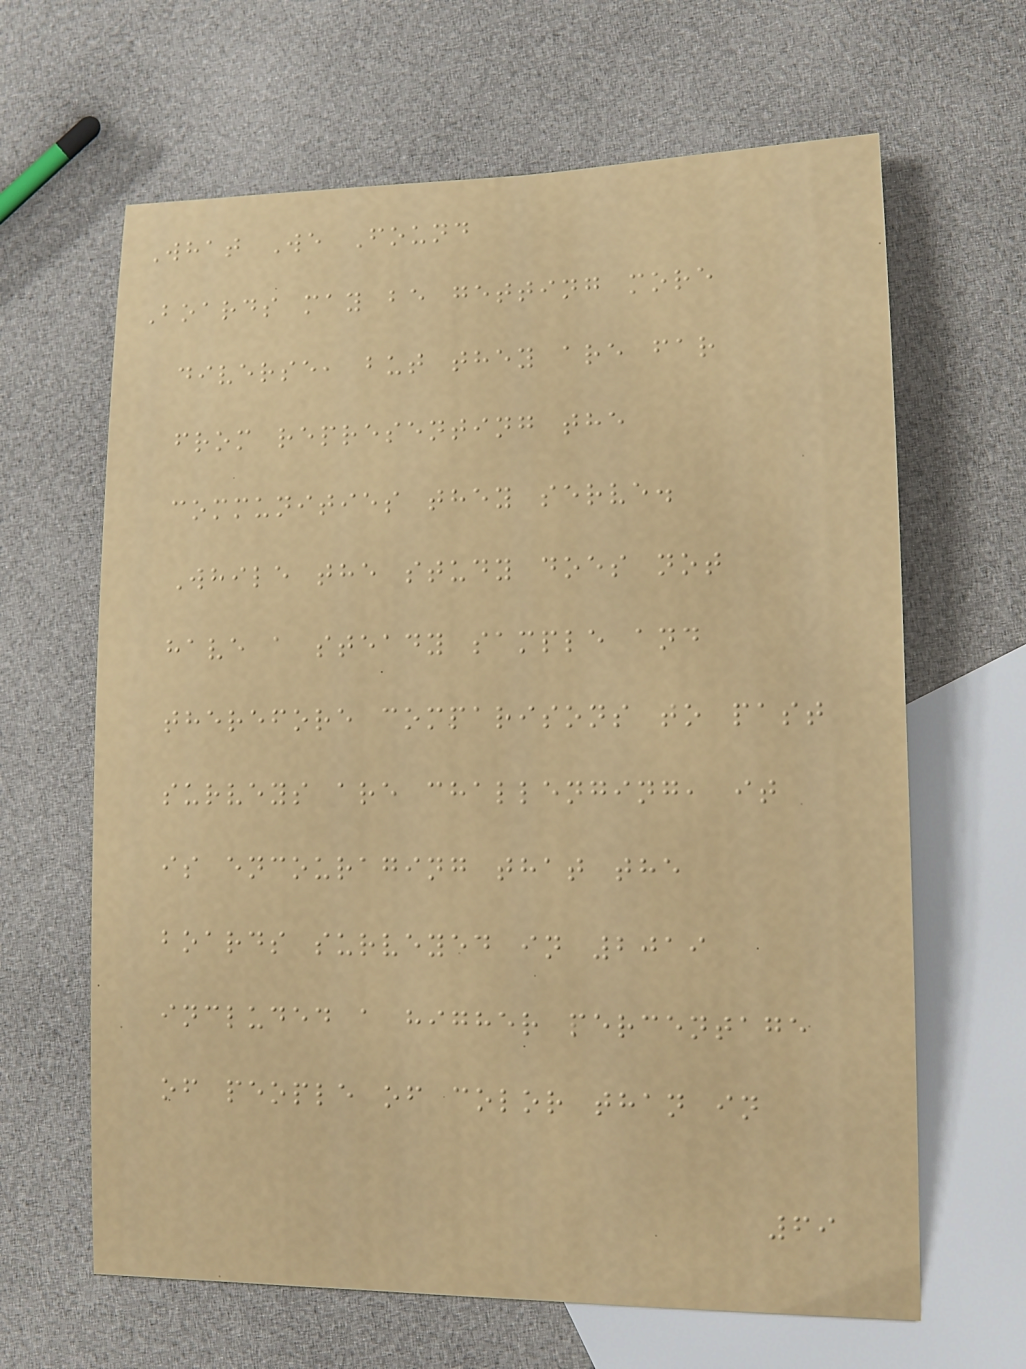What We Found
Boards may be getting more
diverse, but they are far
from representing the
communities they serve.
While the study does not
have a steady sample and
therefore comparisons to past
surveys are challenging, it
is encouraging that the
boards surveyed in 2019
included a higher percentage
of people of color than in
69
